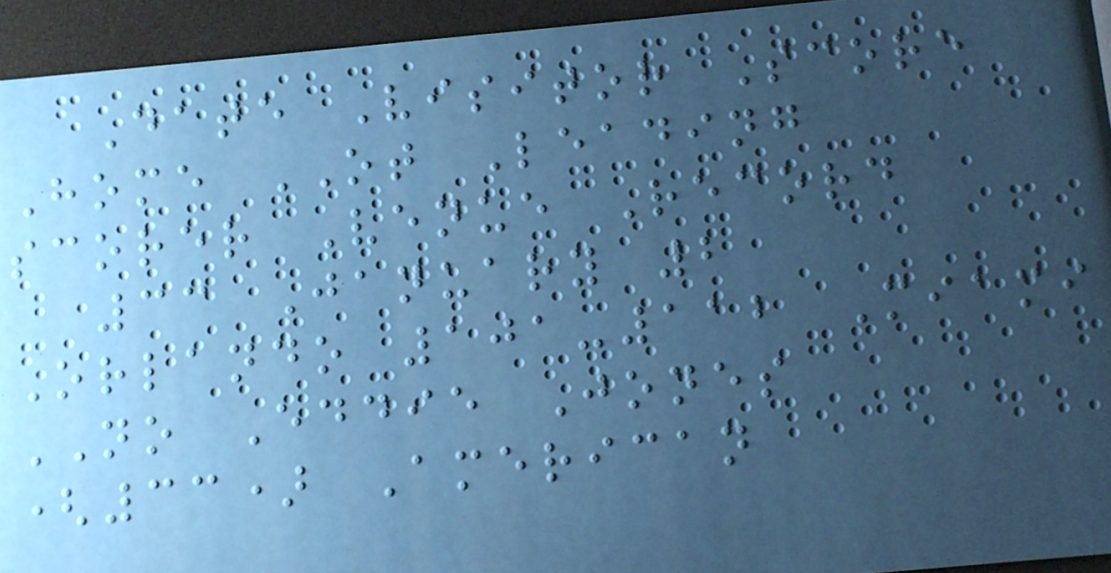Date Visitor Score
Home OT Leading
scorer Venue Record
33 January 2
Orlando 101-112 Miami
NO Eddie Jones
(33) American
